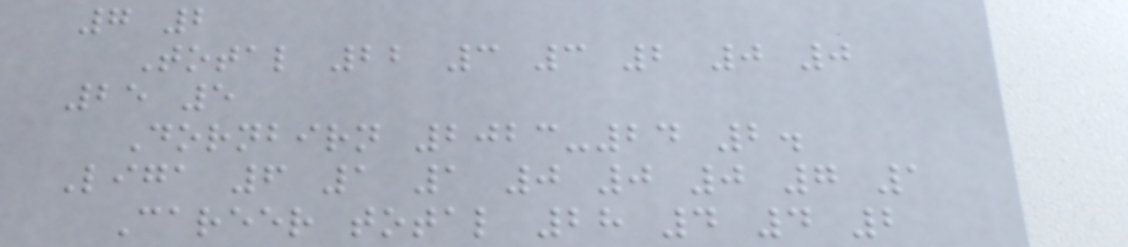7 2
Total 22 3 3 2 0 0
25 5
Dornbirn 2023-24 2.
Liga 6 1 1 0 0 0 7 1
Career total 28 4 4 2
